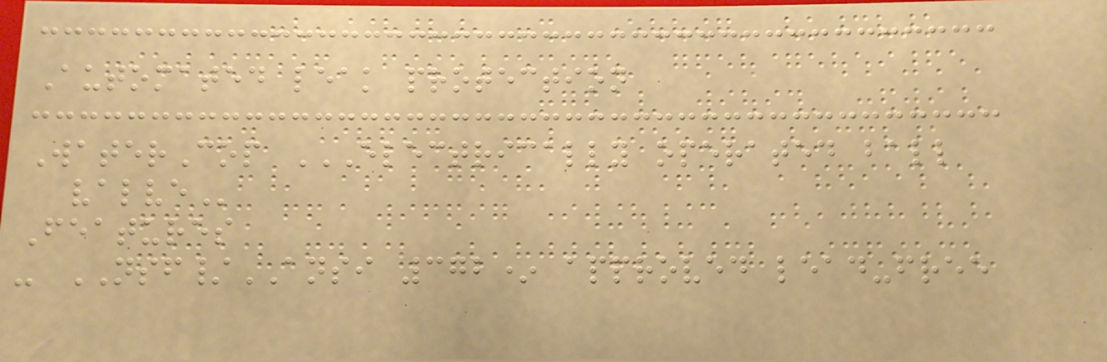Automated leak protection
WaterCop ELECTRICALLY OPERATED BALL
VALVE
Features
- NSF/ANSI 372* approved lead-free
